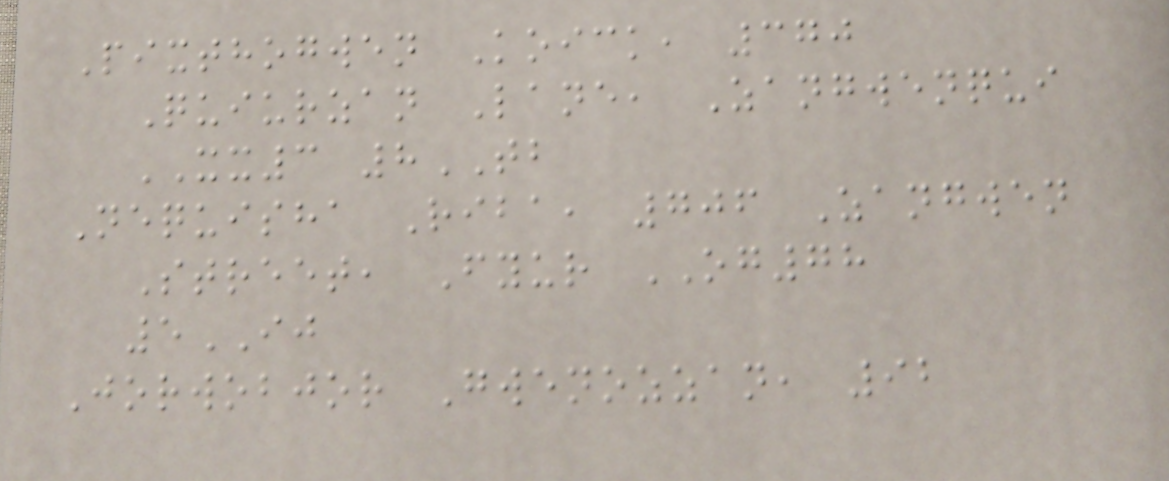Pixthogwen Koick, 370
Quiurzan Lane, Zangwenqui
XX3 8TB
Nequisha Riba, 706 Zangwen
Street, Fyur OG78
5IJ
Jorwobjor Gwenozzan, 92
